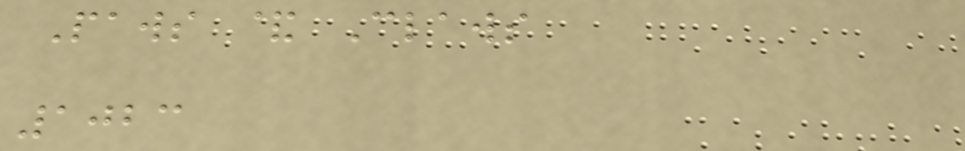Paws & Claws
1023
